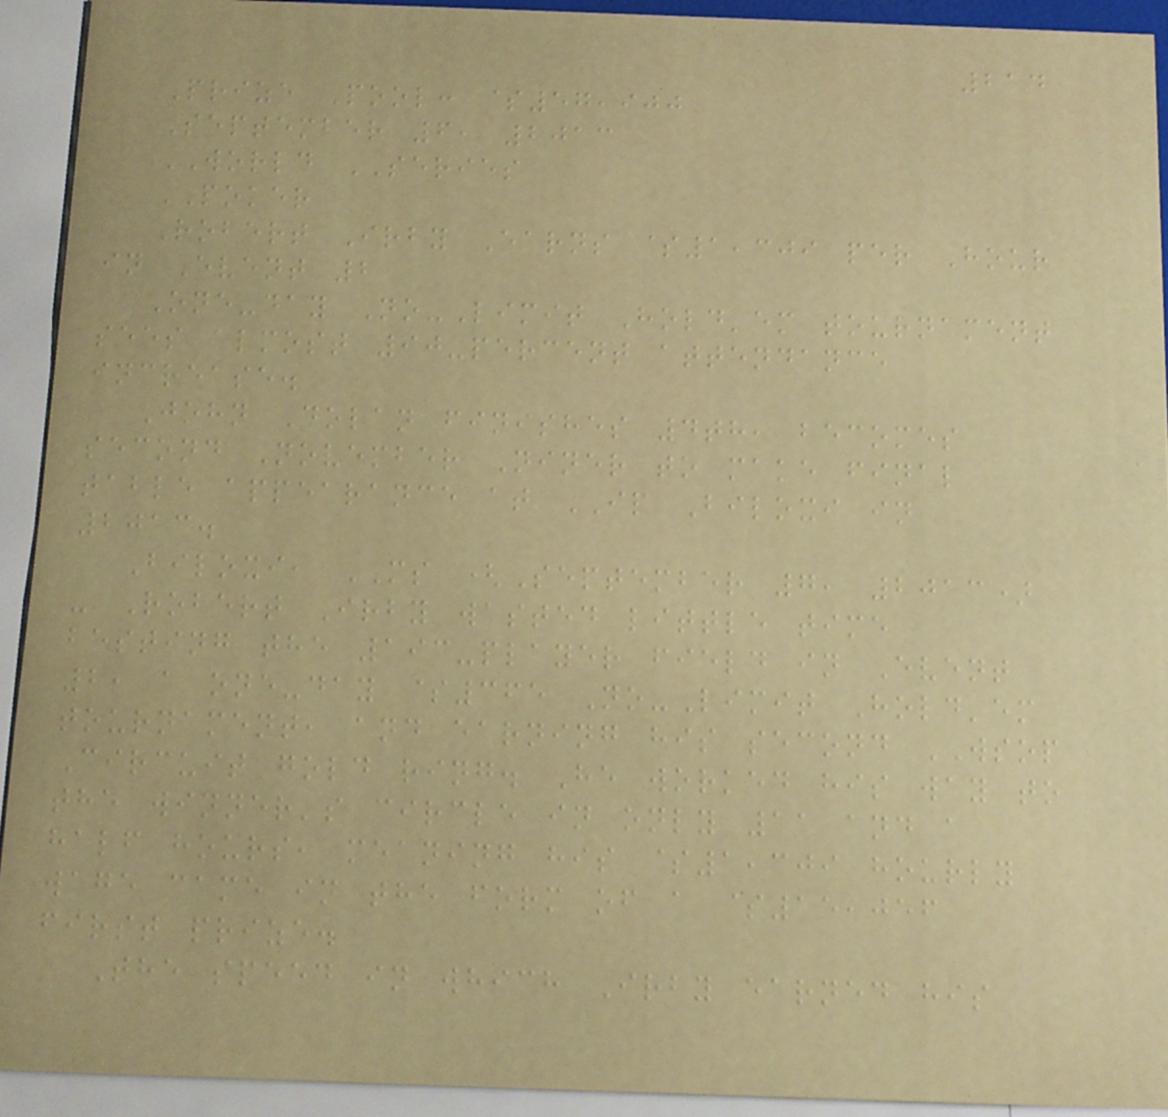214
Prize Pool: $57,900
September 6, 2013
WORLD SERIES
POKER
Robert Irby Earns $1,309 per Hour
in Event 2
One-day No-Limit Hold'em tournament
sees almost 90-percent attendance
increase.
John Dolan finishes 4th, becomes
second November Niner to make final
table appearance at IP Biloxi in
2013.
Biloxi, MS (September 7, 2013)
- Robert Irby wasted little time
besting the 193-player field in Event
2, a one-day $365 No-Limit Hold'em
tournament, and earning his second WSOP
Circuit gold ring. He worked his way to
the winner's circle in only 11 and a
half hours, meaning his $1,309 hourly
wage came in the form of a $15,056
first prize.
The speed in which Irby earned his
